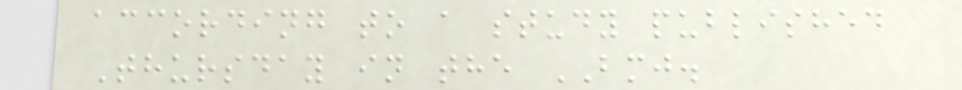according to a study published
Thursday in the BMJ.
